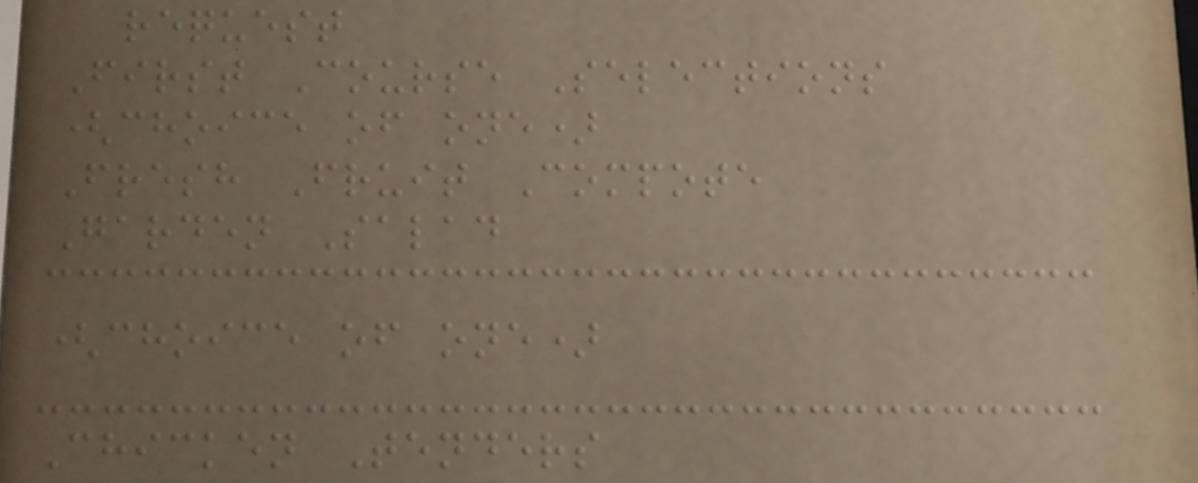request
First Course Selections
(choice of one)
Fresh Fruit Compote
Garden Salad
(choice of one)
Chicken Tenders
